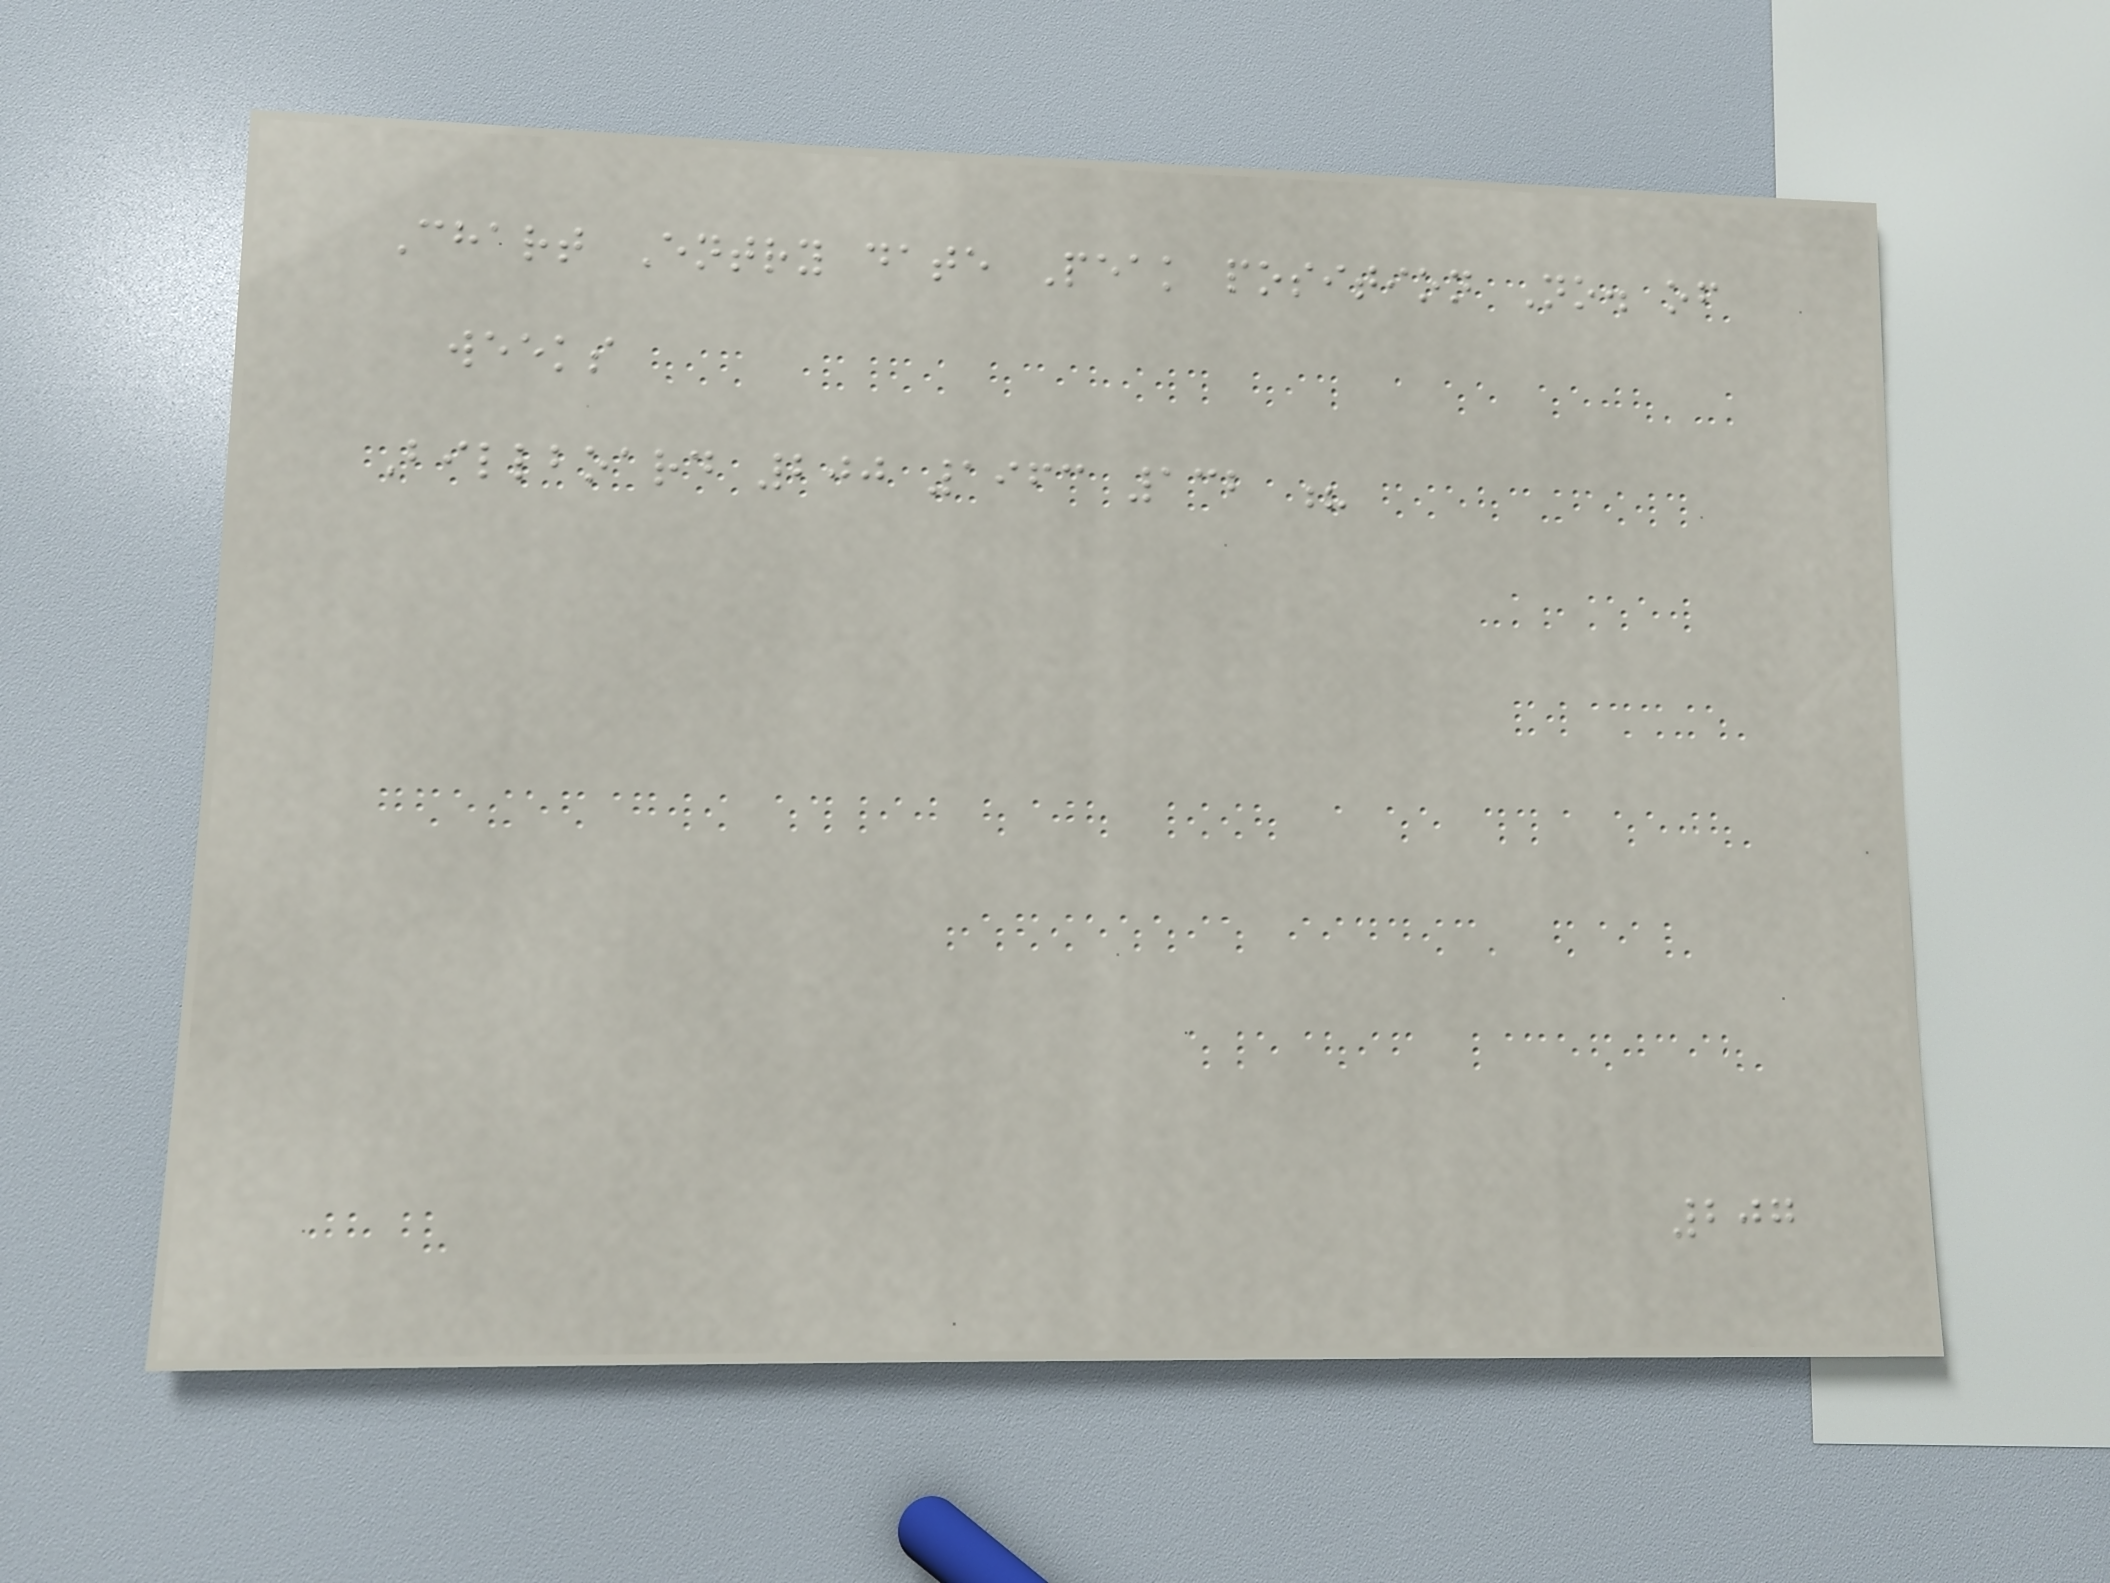Chart Entry date Peak position No. of
weeks
Billboard 200 1963 132 ?
207
